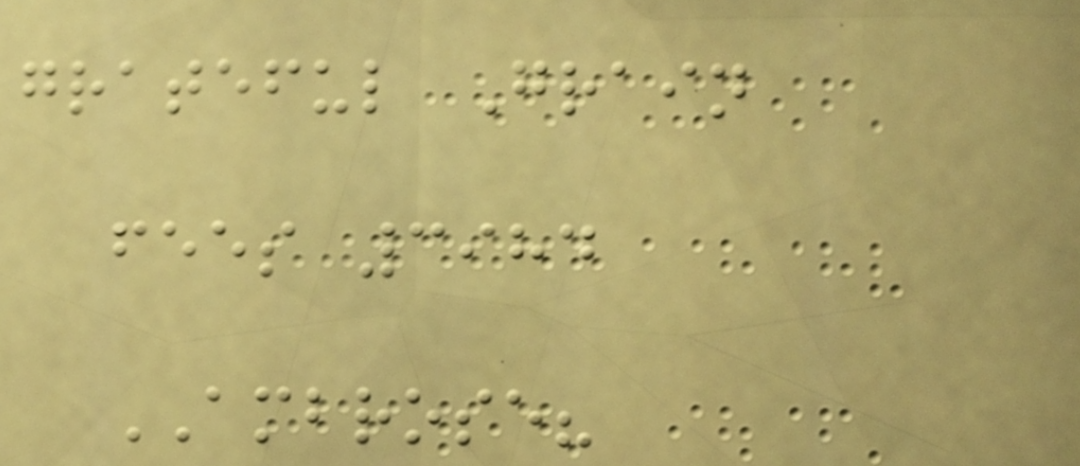grateful Grain
fees 3984
AMBROSE?
